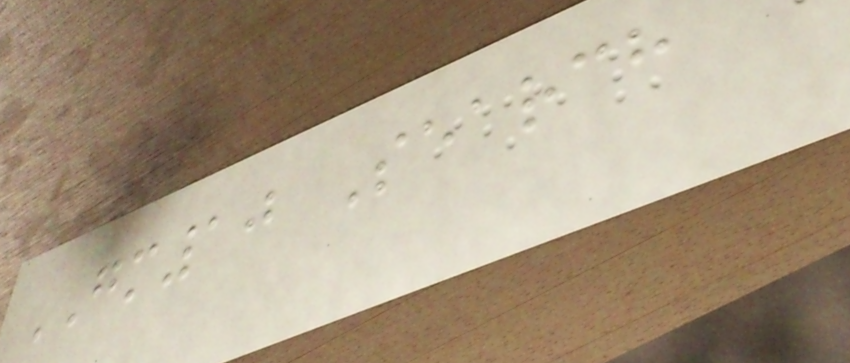GM10 Search
